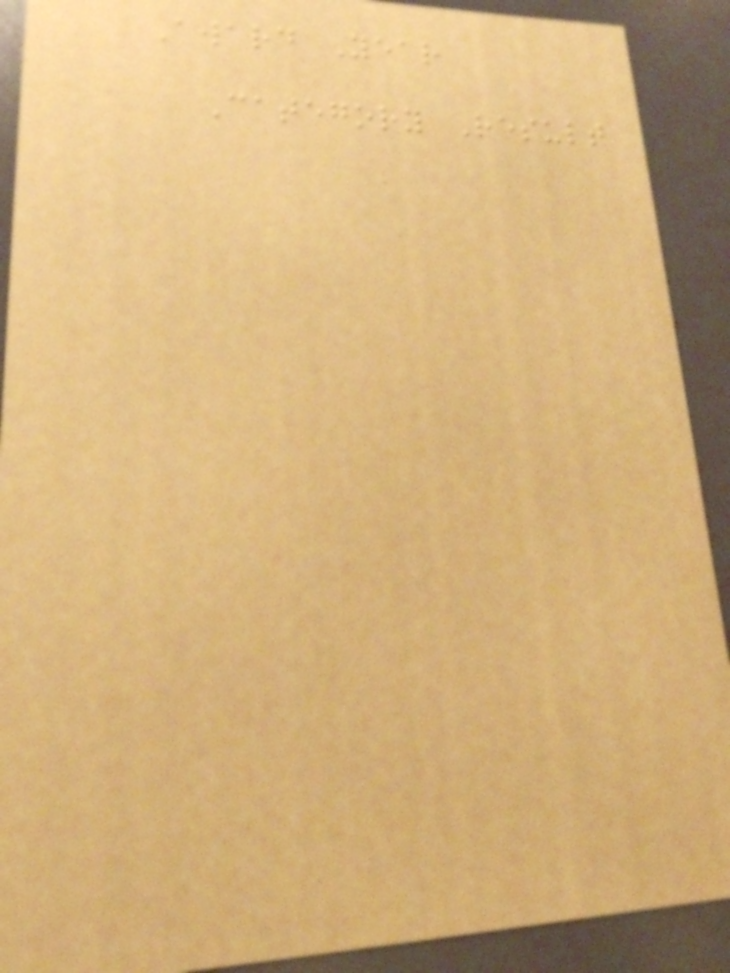Award Year
Category Result
